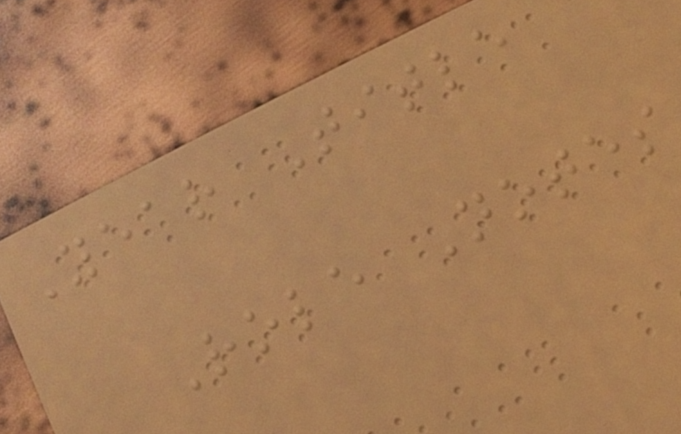Year Title
Role Notes
